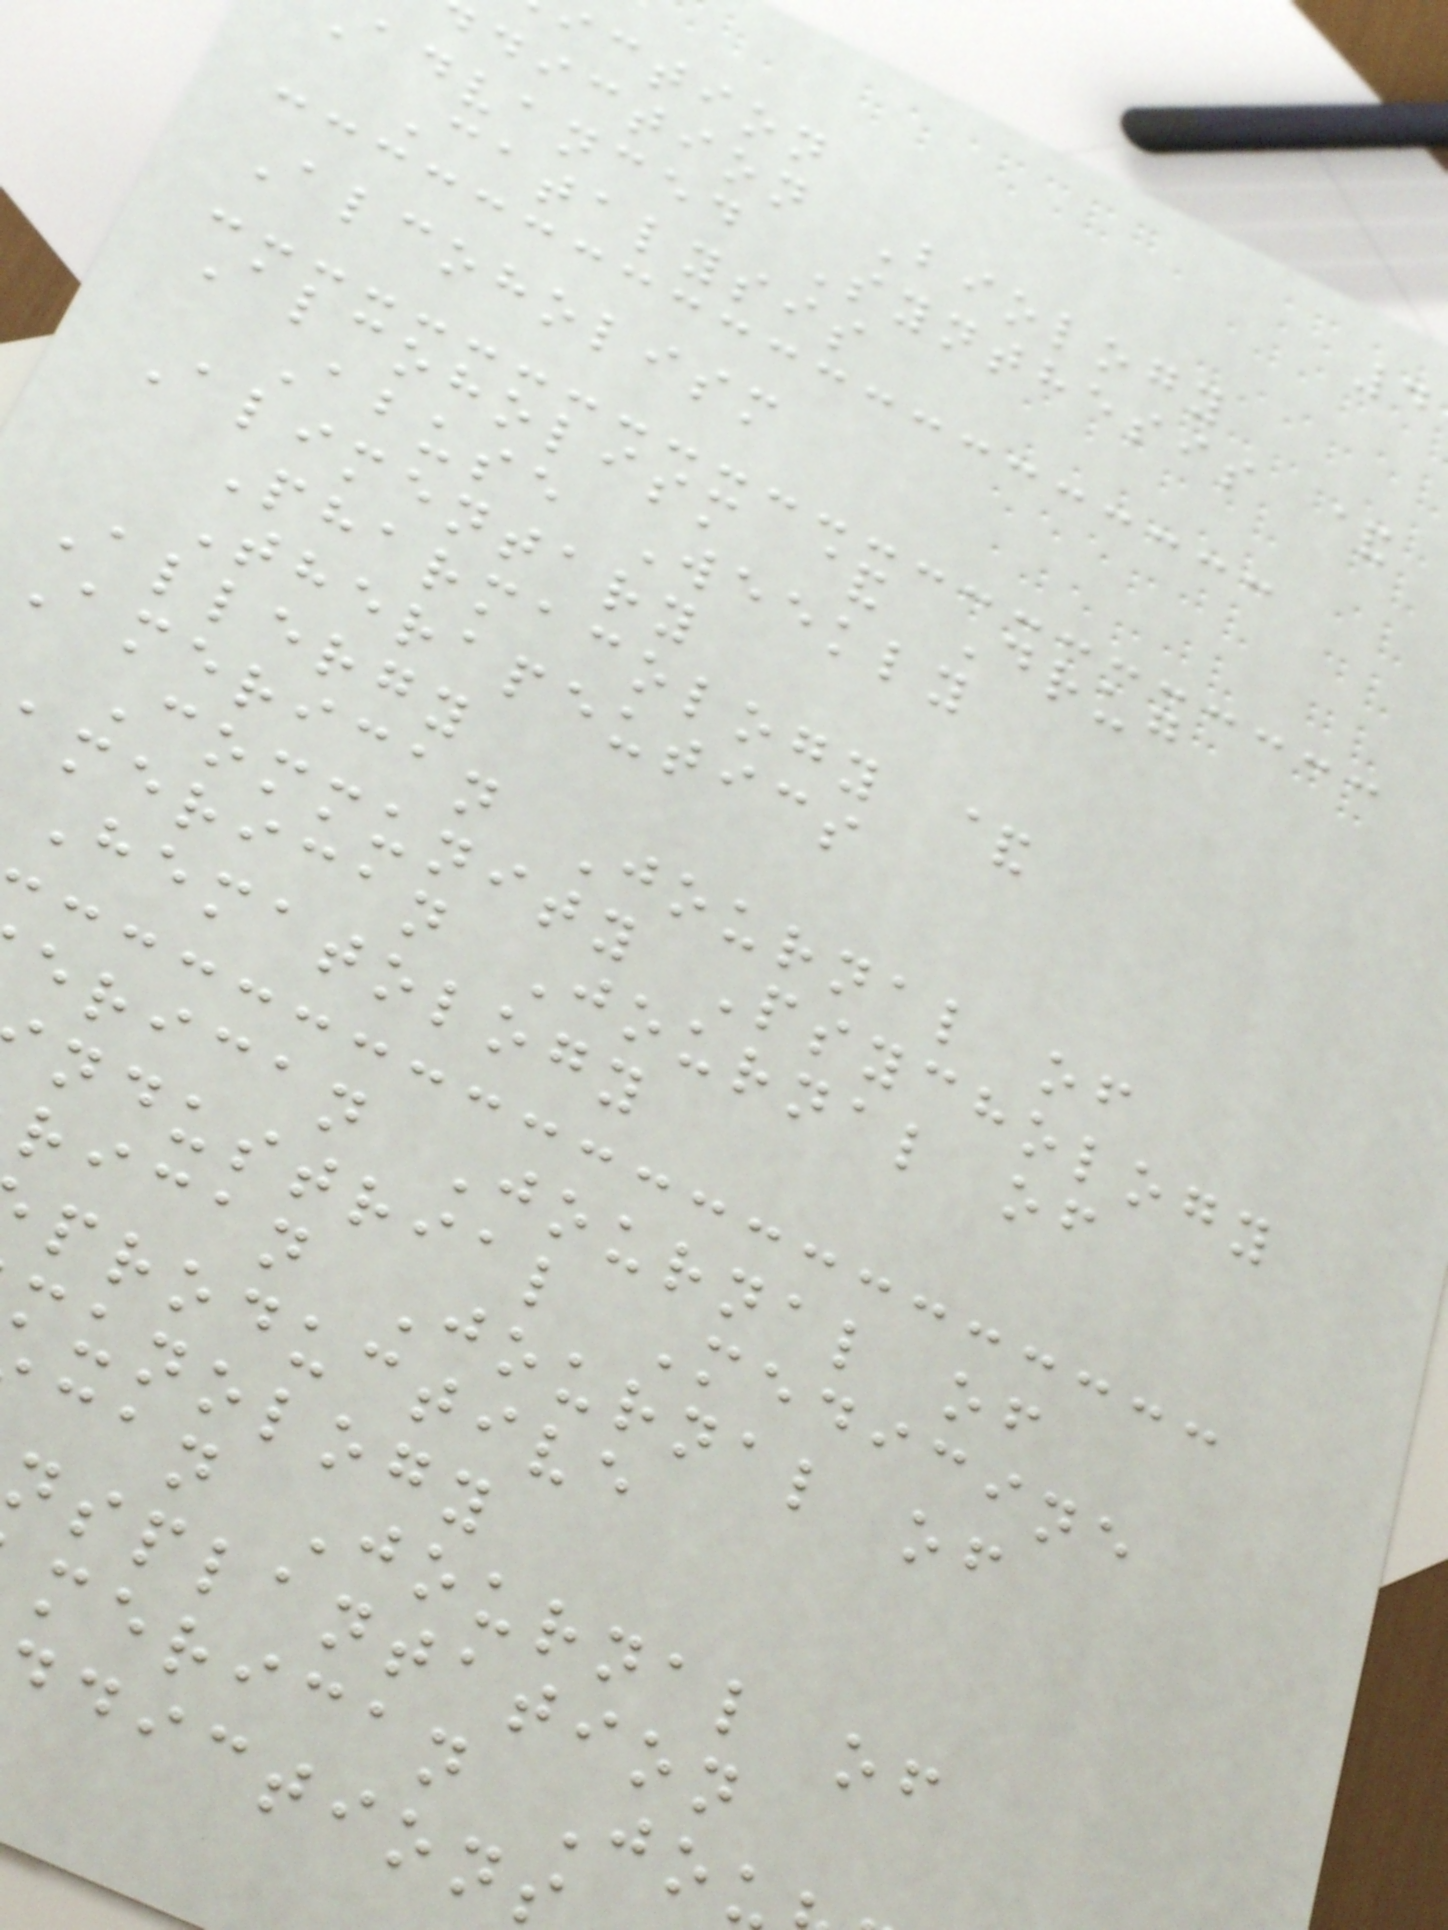iction
diction Biology
advanced Synthesis &
Catalysis
Alcoholism
Alcoholism & Drug
Abuse Weekly
Alimentary
Pharmacology &
Therapeutics
Allergy
American Journal of
Community Psychology
american Journal of
Hematology
erican Journal of
ndustrial Medicine
rican Journal of
productive
munology
can Journal of
nsplantation
merican Jo
